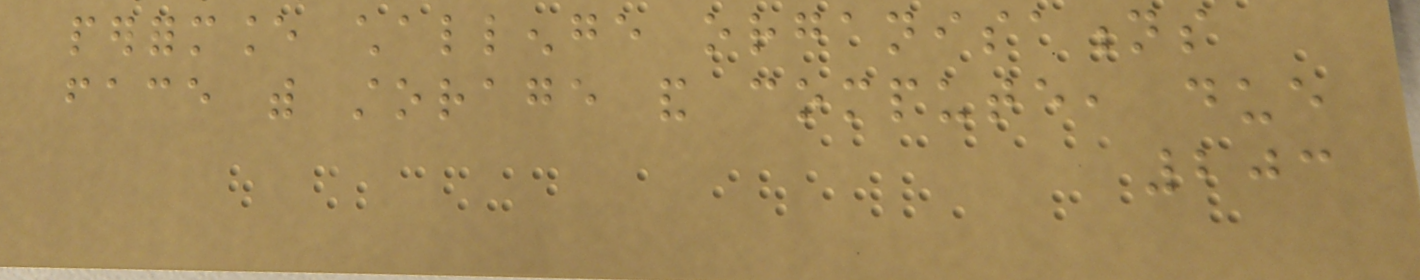performance challenge organisations
face with storage and compute, due
203
